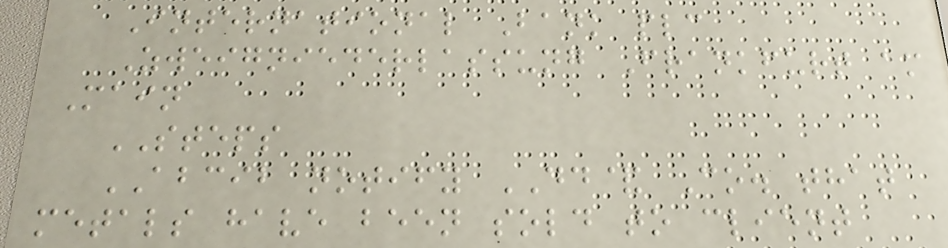International Bank plc
Zweigniederlassung Frankfurt am
Main
STEPS
ABCIB notify DD& Co. that
metals have been sold to client
